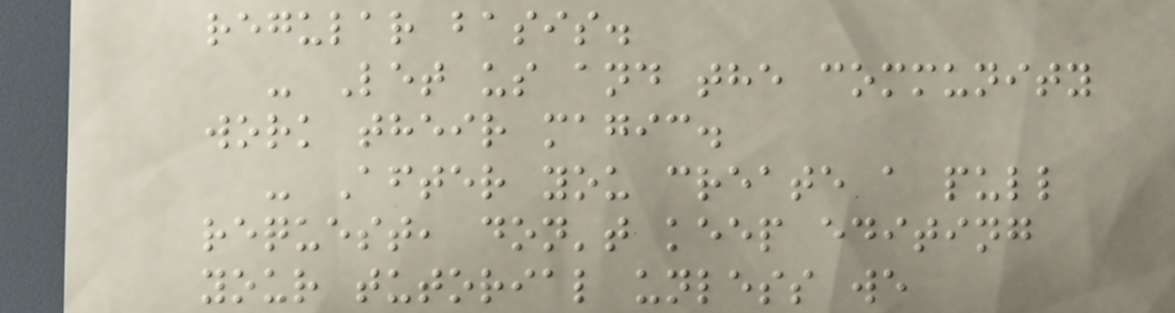regular basis.
- Let us and the community
work their magic.
- After you create a pull
request, don't keep editing
your tutorial unless we
